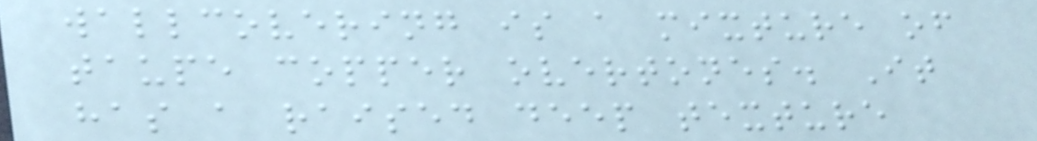wallcovering is a mixture of
taupe copper overtones. It
has a raised deep texture
